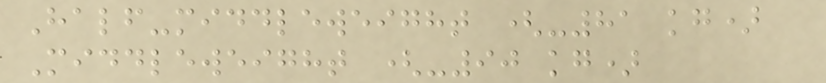Half-middleweight (-81 kg)
Middleweight (-90 kg)
